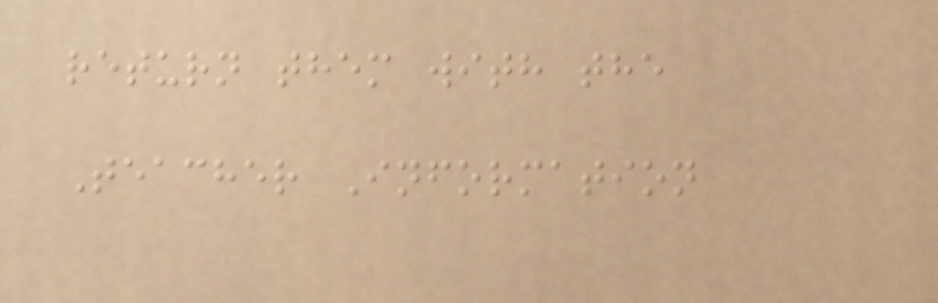return them with the
Teacher Information
